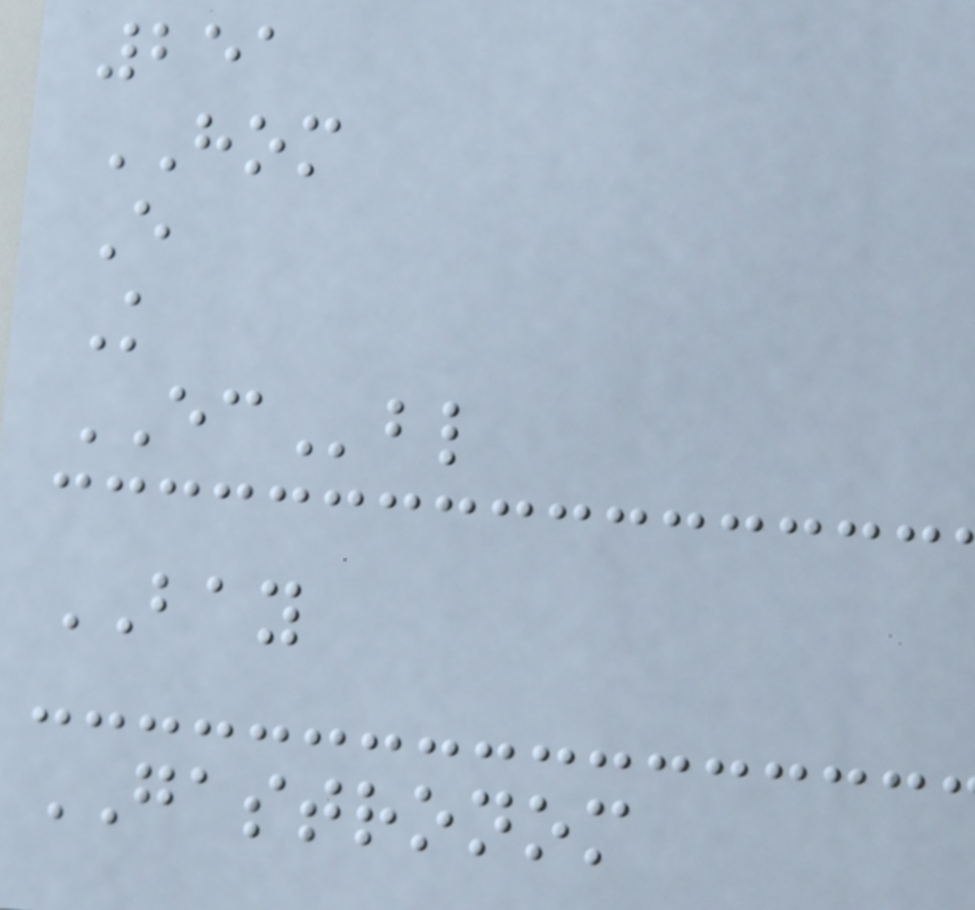251
HOM
E
K
ECbl
BAY
GASTRONOM
